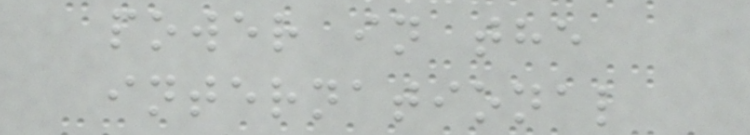power in the
international
